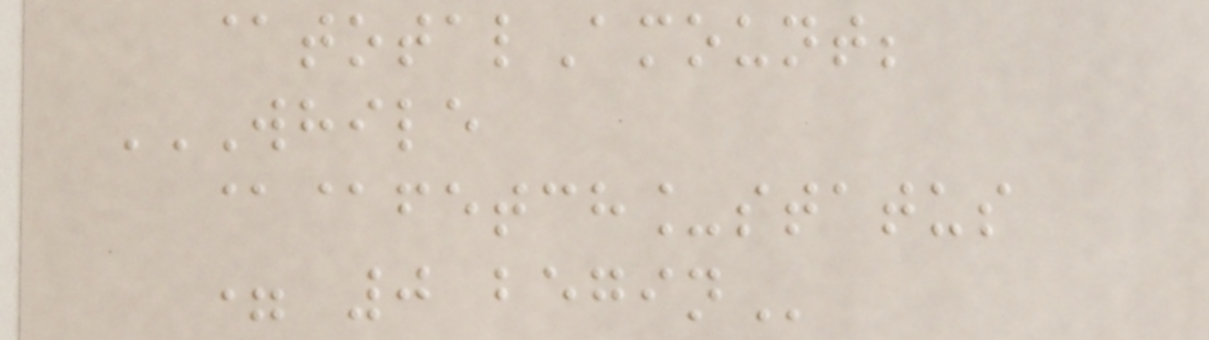@totalAmount;
WHILE
@@FETCH_STATUS
= 0 BEGIN
